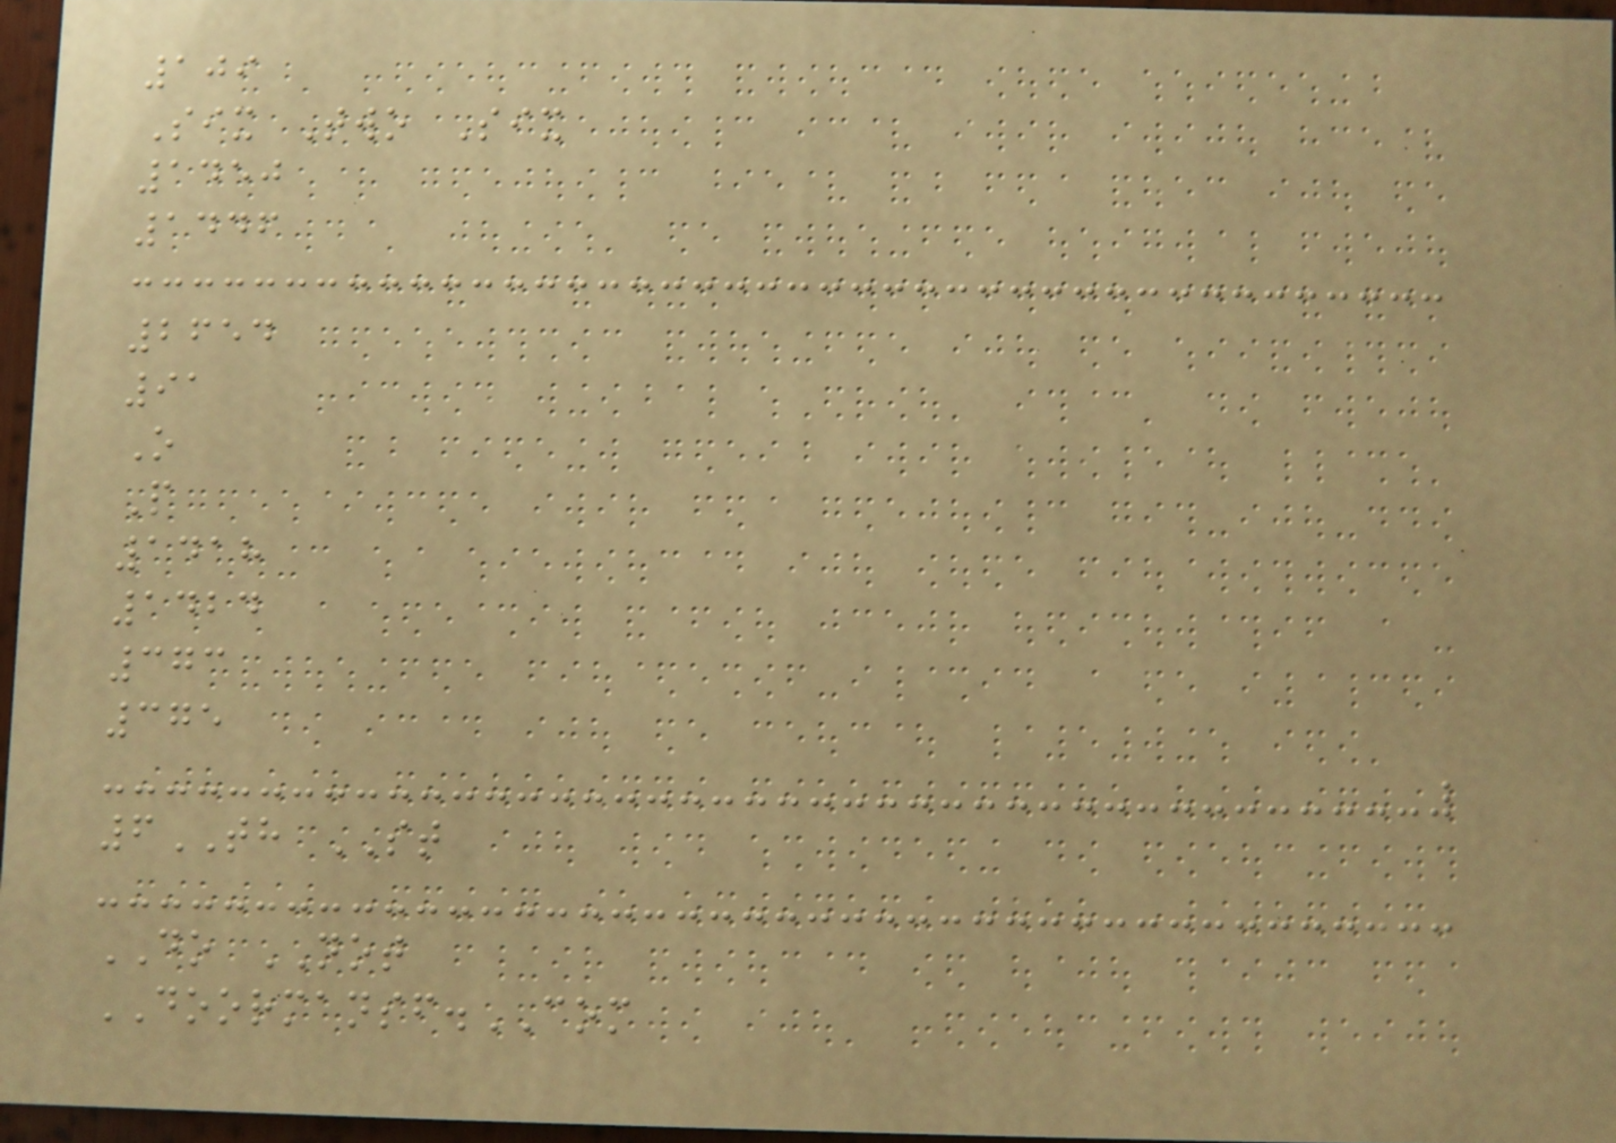109
Six Two Six
1450
1446
2654
91
O
P
1418
1424
373
375
6TH ST
DO NOT
DOORMANSF.COM
